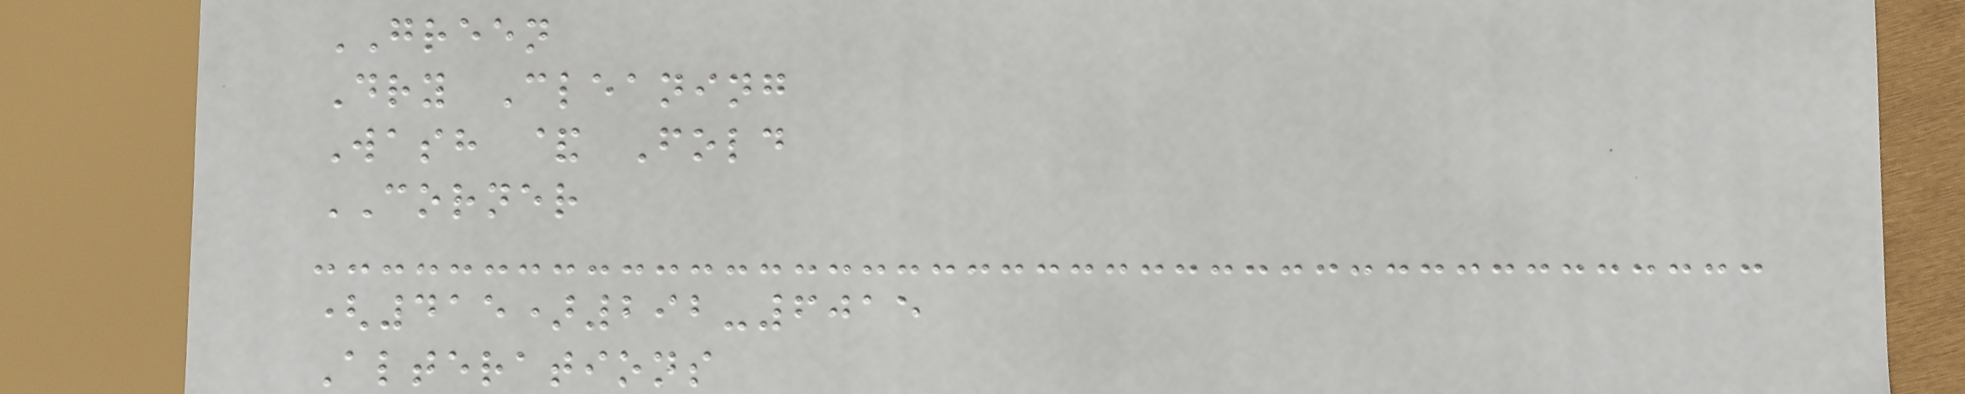GREEN
Dry Cleaning
Wash & Fold
CORNER
(415)292-6015
Alterations
